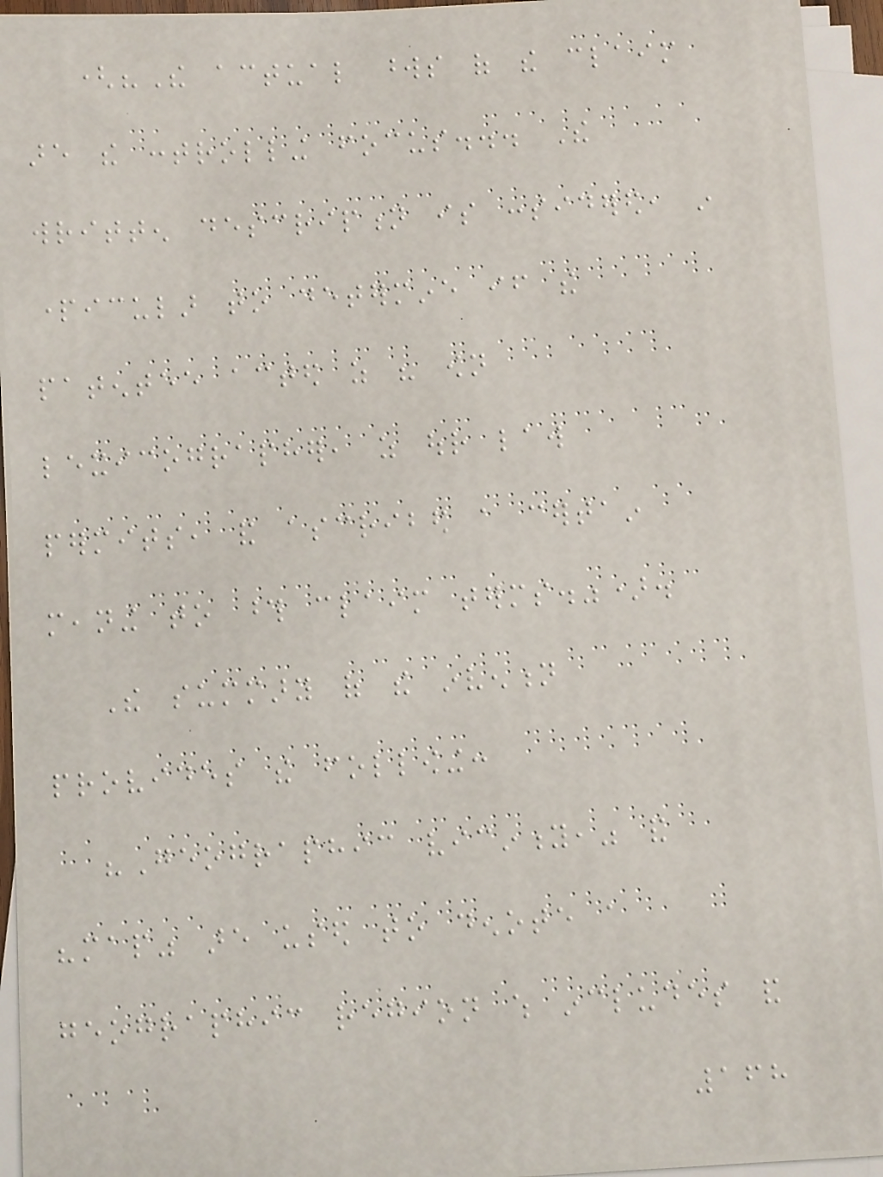("The actual words of the claim
are the controlling focus... The
written description is considered, in
particular to determine if the
patentee acted as his own
lexicographer, as our law
permits, and ascribed a certain
meaning to those claim terms.").
The summary of the invention
provides the following:
"Geographic vicinity," and
"map" are used to denote a
geographic region which includes and
168
